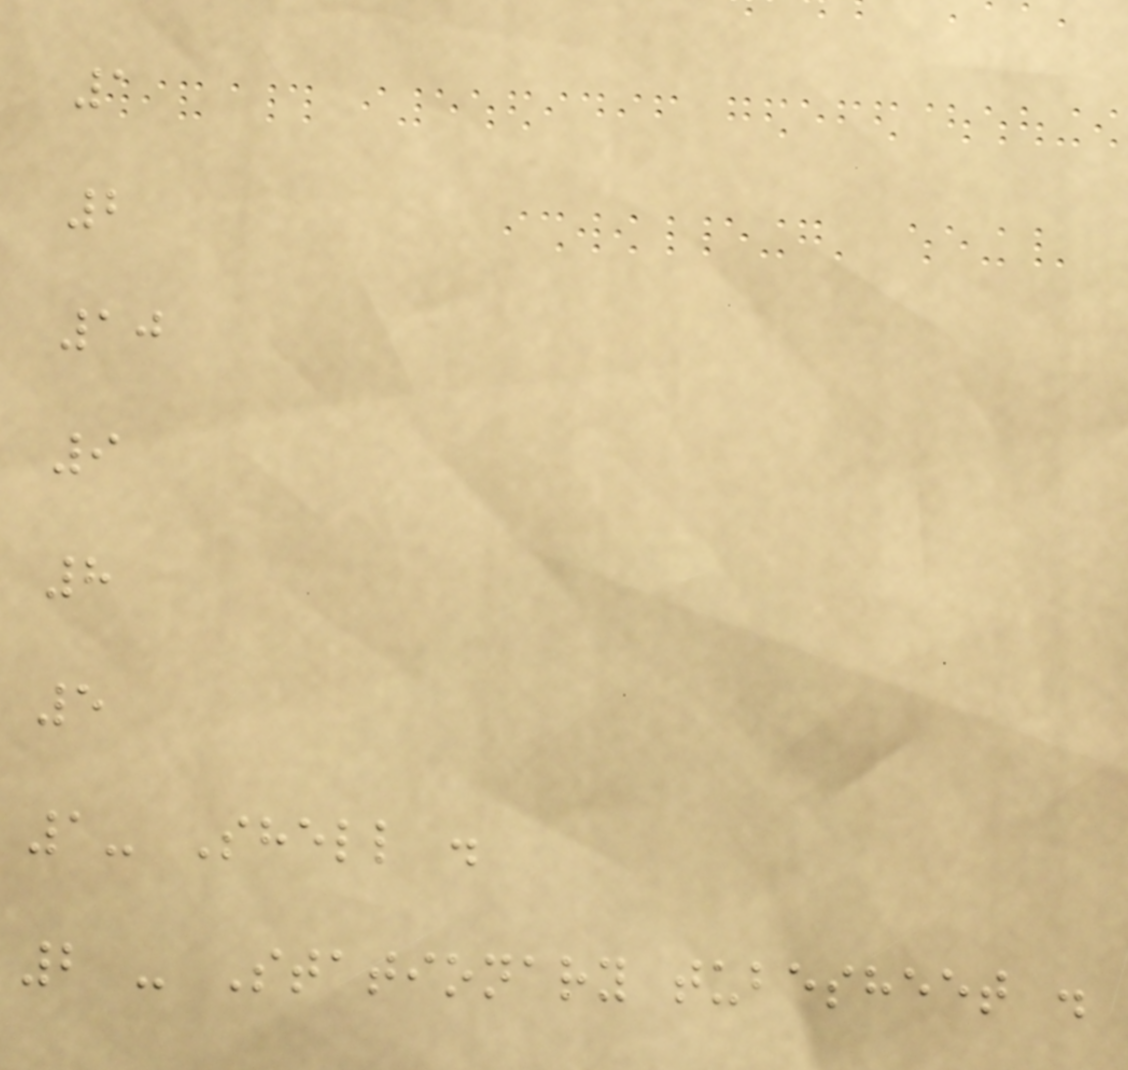1
2
10
9
8
5
1- Shell .
2 - Stationary tubesheet .
